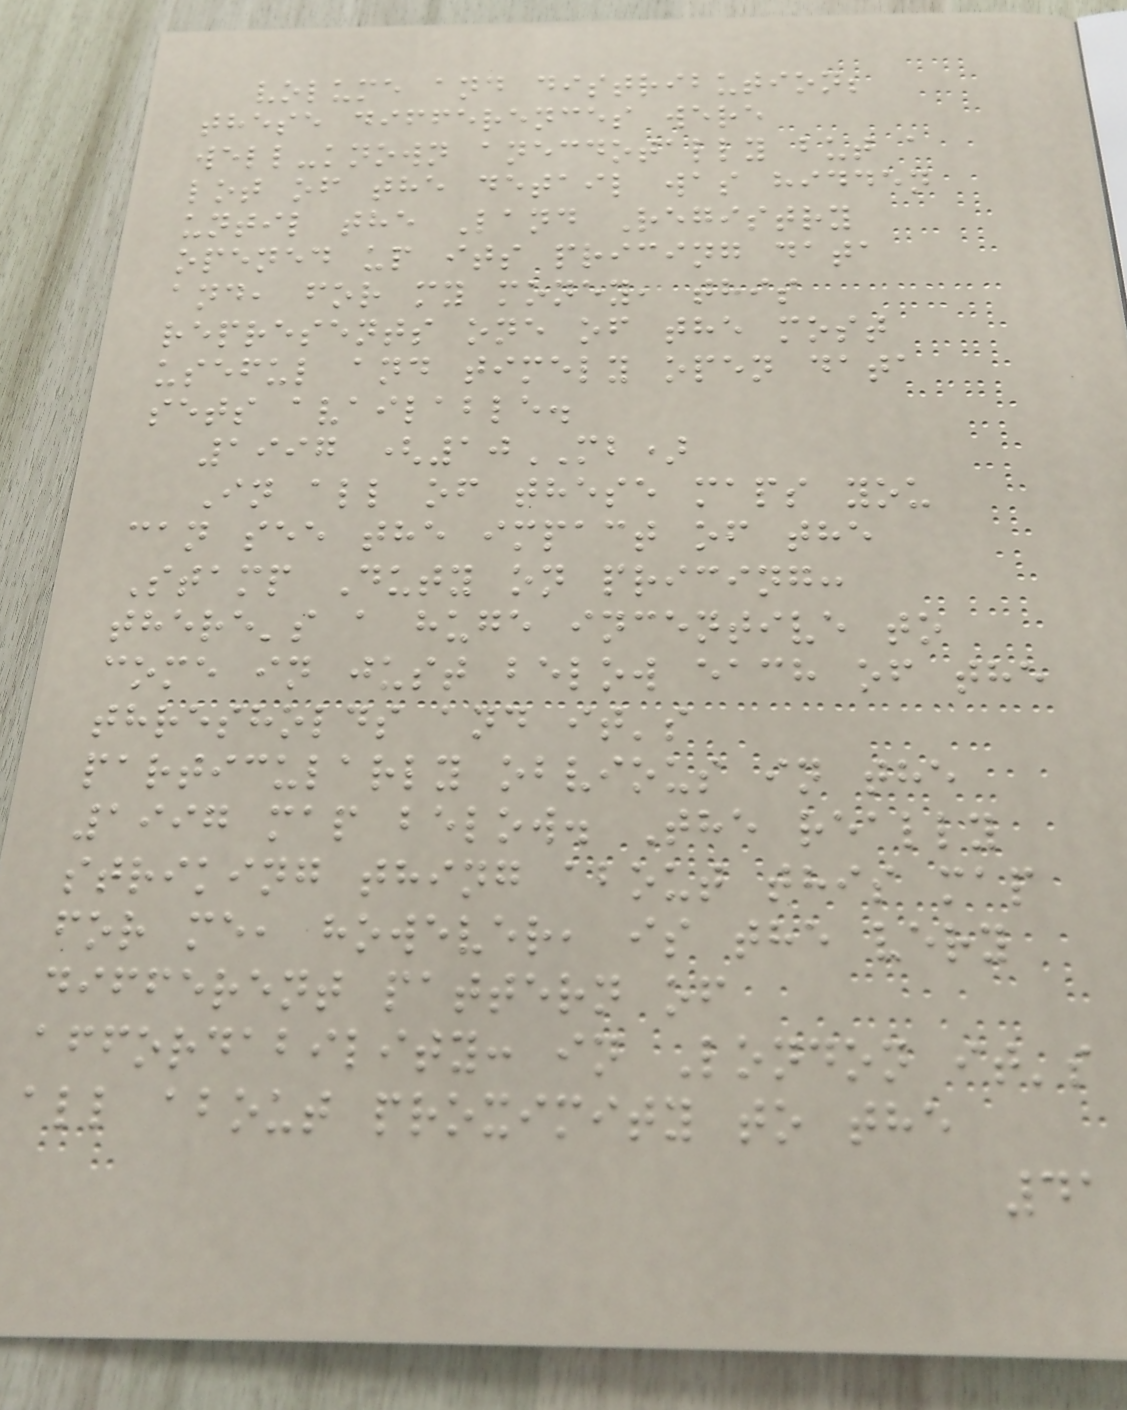volume and distribution;
these differences were
well-known anecdotally but a
lot of the detail was hidden
until the Land Registry
opened up its pricing data
and, for my money, this
represents one of the most
useful and timely open data
sets available.
1997 (10MB)
In all of these maps you
can see the impact of the
Stamp Duty on pricing:
there's a huge incentive to
come in just below each of the
thresholds and it's
particularly obvious in the
1997 map below. The really
striking thing about this map
for me, however, is the very
different pattern of
affordability: in London it's
all about proximity to the
41
